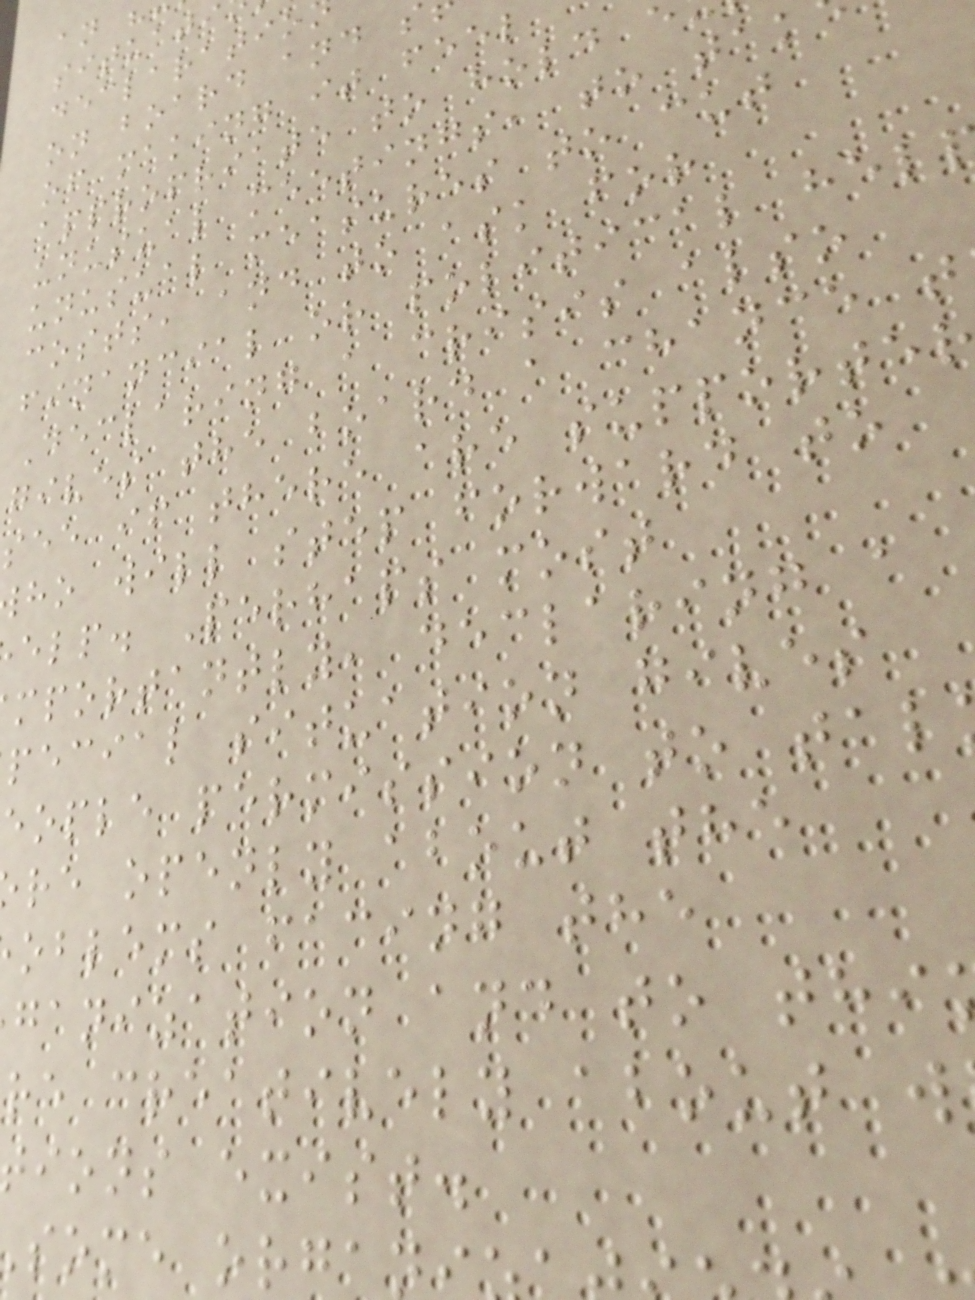situati
declaratio
on board and s
of making it feel
appropriate to hold
unusual meetings, to tak
unusual measures to cut
costs, and to ask for
financial or political hel
Declaring a crisis also
gives the board a chance t
see if there are supporte
ho will step forward to
elp. Perhaps most
mportantly, declaring a
pecial situation gives
eople permission to tal
re openly about the
oblems facing the
ganization and to thi
re creatively about w
ions exist.
some orga
